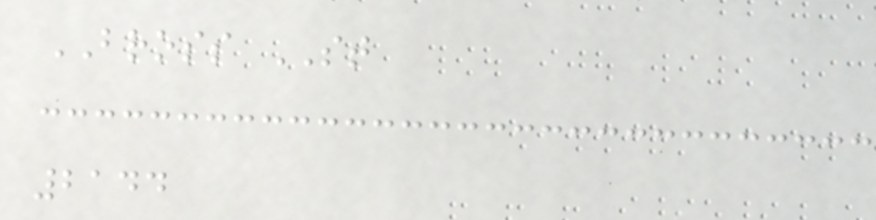BROSS ST
2144
